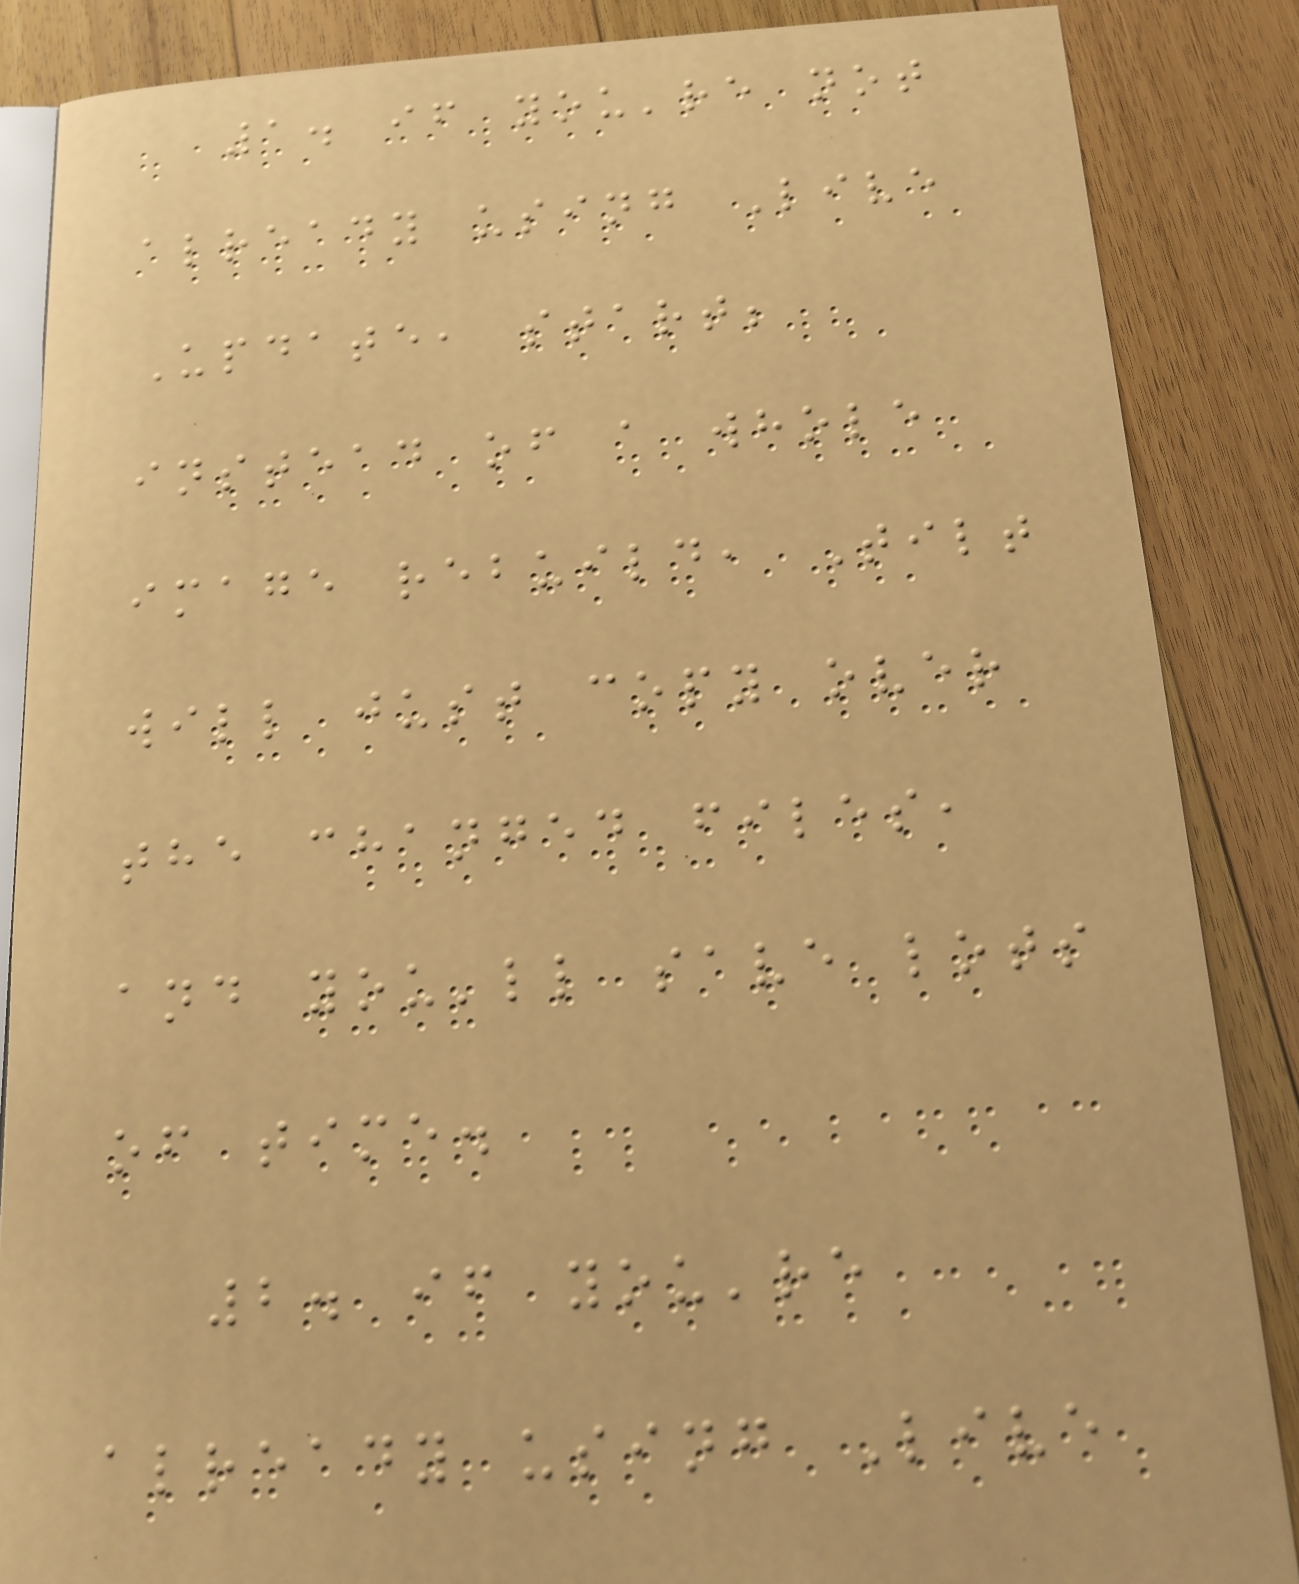1. if you're not
already using Live
Update, start;
instead of a whole
image rebuild, Tilt
will just copy over
the changed files,
and you'll save lots
of time.
2. if you're
already using Live
